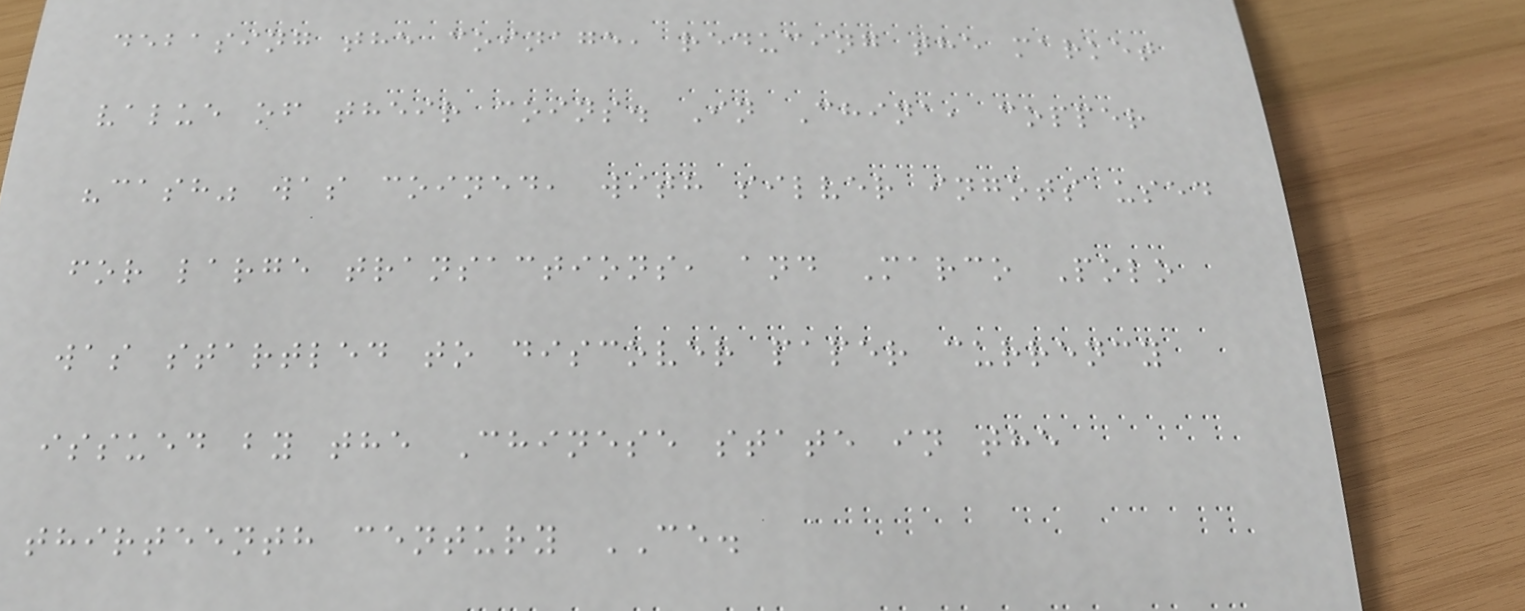debasing the coinage, reducing the market
value of their coins. In China, copper
"cash" was coined, with silver ingots used
for large transactions, and Marco Polo
was startled to discover paper currency
issued by the Chinese state in the
thirteenth century CE.
